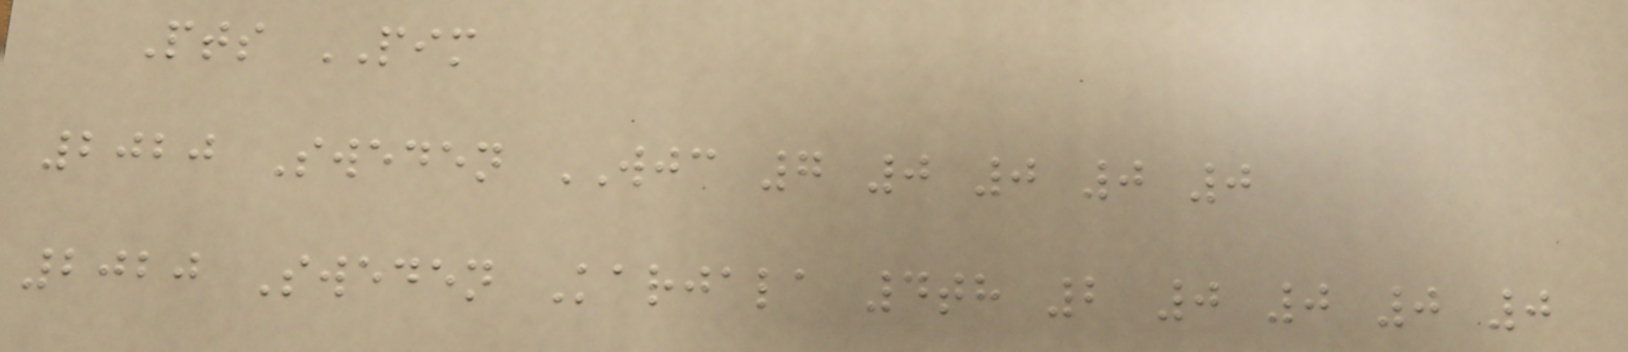Pts PIM
2020 Sweden WJC 7 0 0 0 0
2020 Sweden Karjala 4th 2 0 0 0 0
